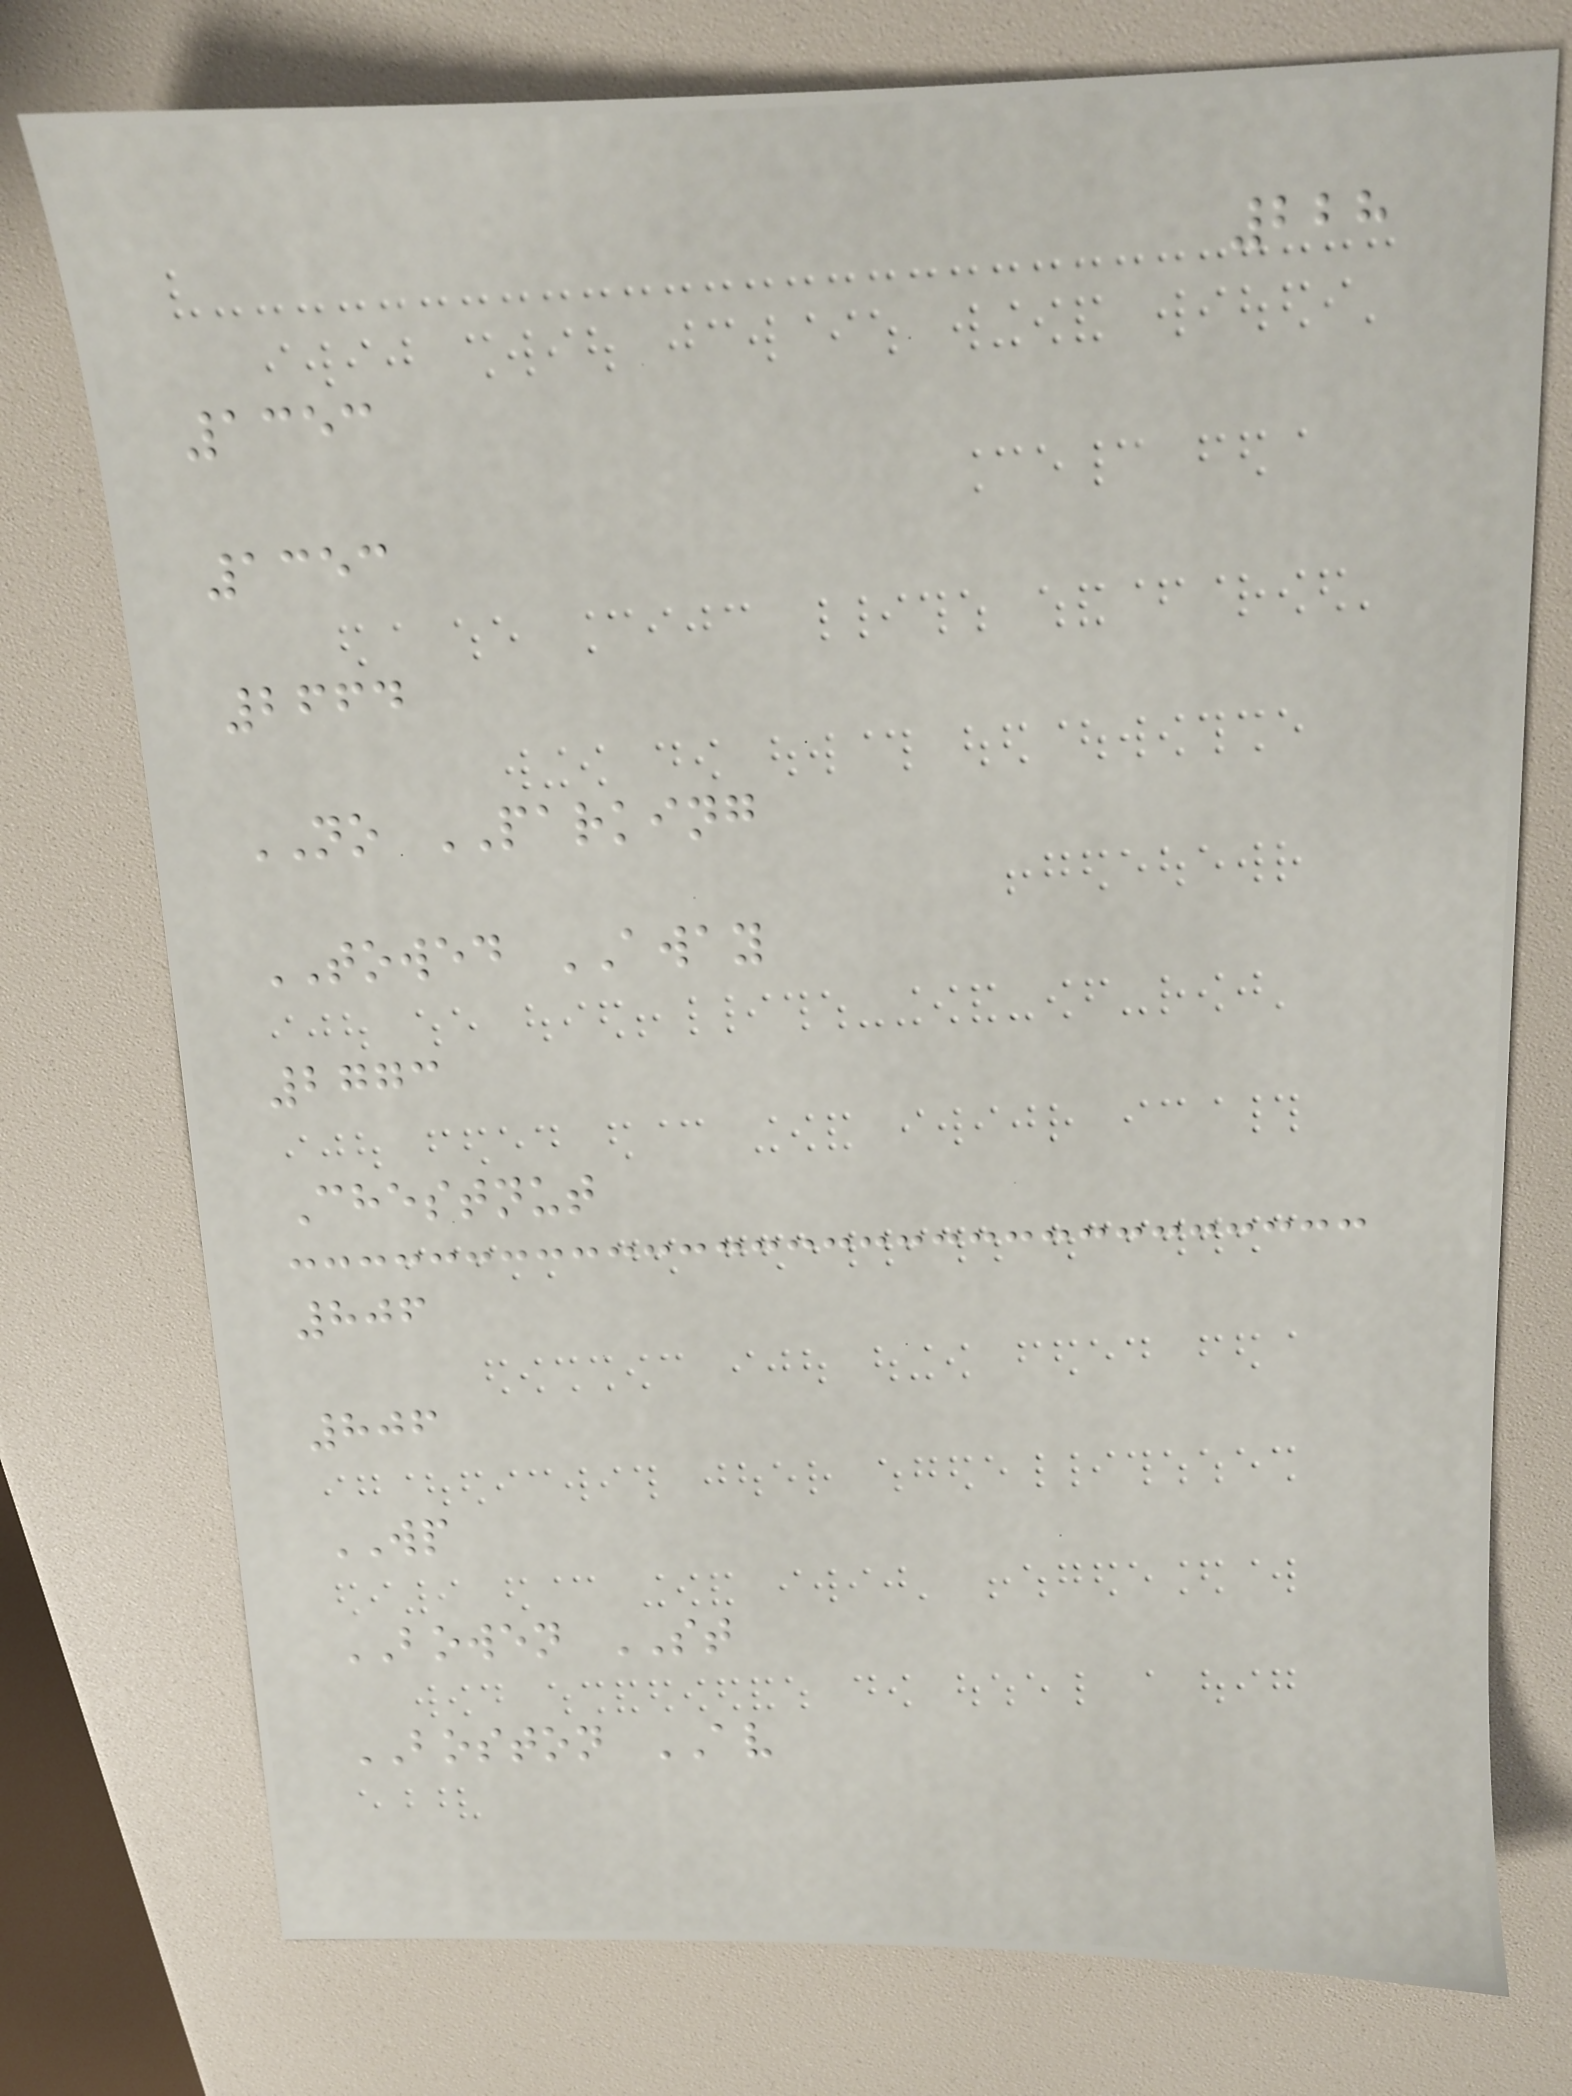228
1353
1353
2664
NO PARKING
TOWED AWAY
2773
Chestnut
806
806
WP
BOWEN ST
BOSTON AV
